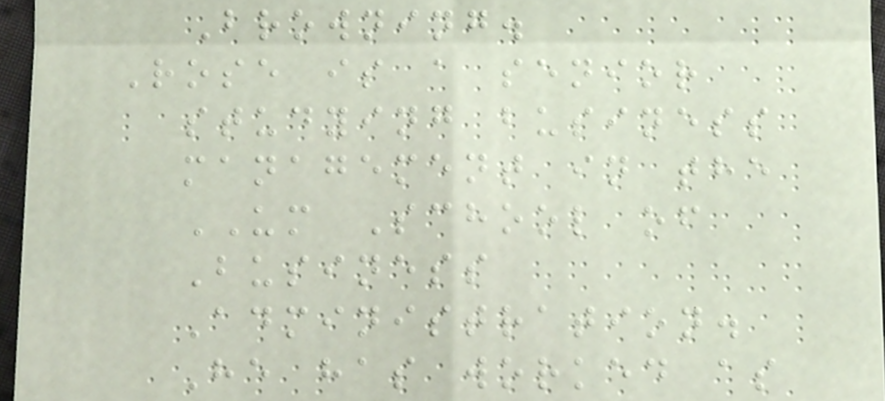Browning.
Rose is a senior
studying business
management in the
UM School of
Business
Administration.
He has worked as
